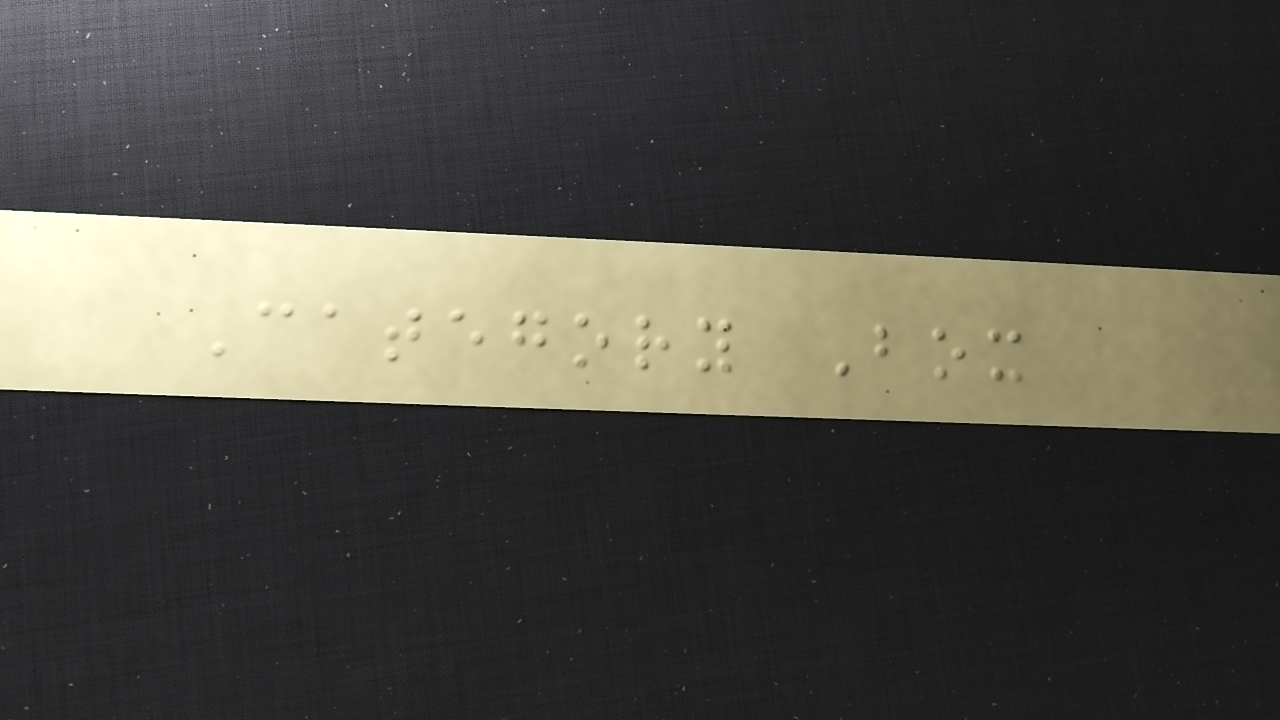Category Box
